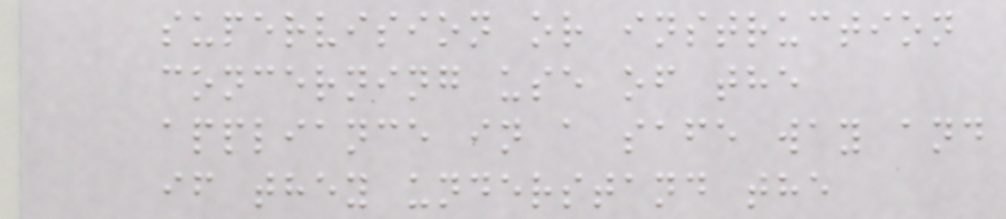supervision or instruction
concerning use of the
appliance in a safe way and
if they understand the
